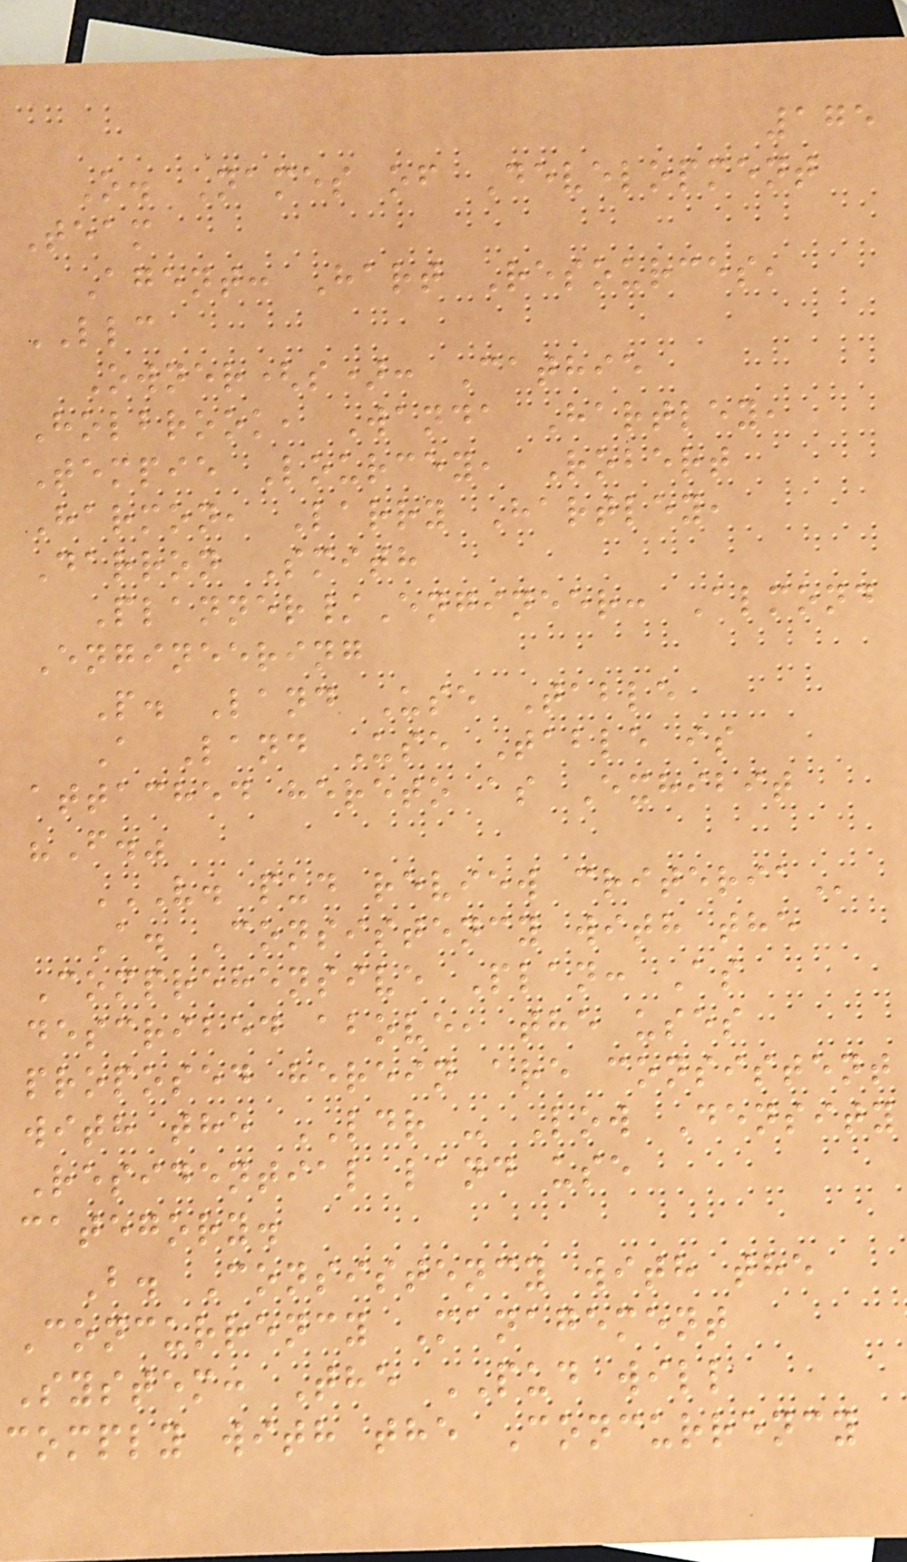175
O. Names of Development
Team
Agent: Hart Resources,
LLC
Owner(s): Cathie
Holbrook, Wanda Hartley,
Tempie Lourcey, Robert
Harmon, Larry Hartley,
Darron Smith
Planner/Engineer: Almond
Engineering
P. Land Use Table
A Land Use Table is
attached hereto as Exhibit
"F."
V. PUD REVIEW CRITERIA
A. Consistency with the
Comprehensive Plan: As
described above, the uses
proposed herein are consistent
with the LDR - Low Density
Residential land use
category.
B. Consistency with the
Concurrency Management
System: The PUD will
comply with the Concurrency
